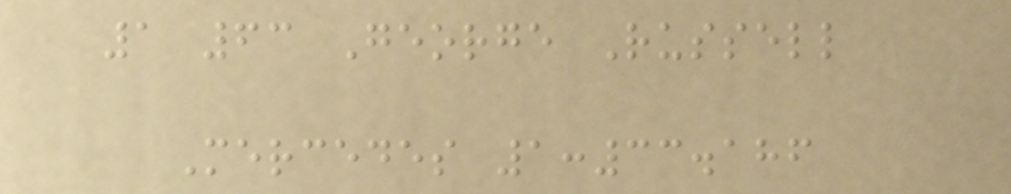1 63 George Russell
Mercedes 1:33.186
